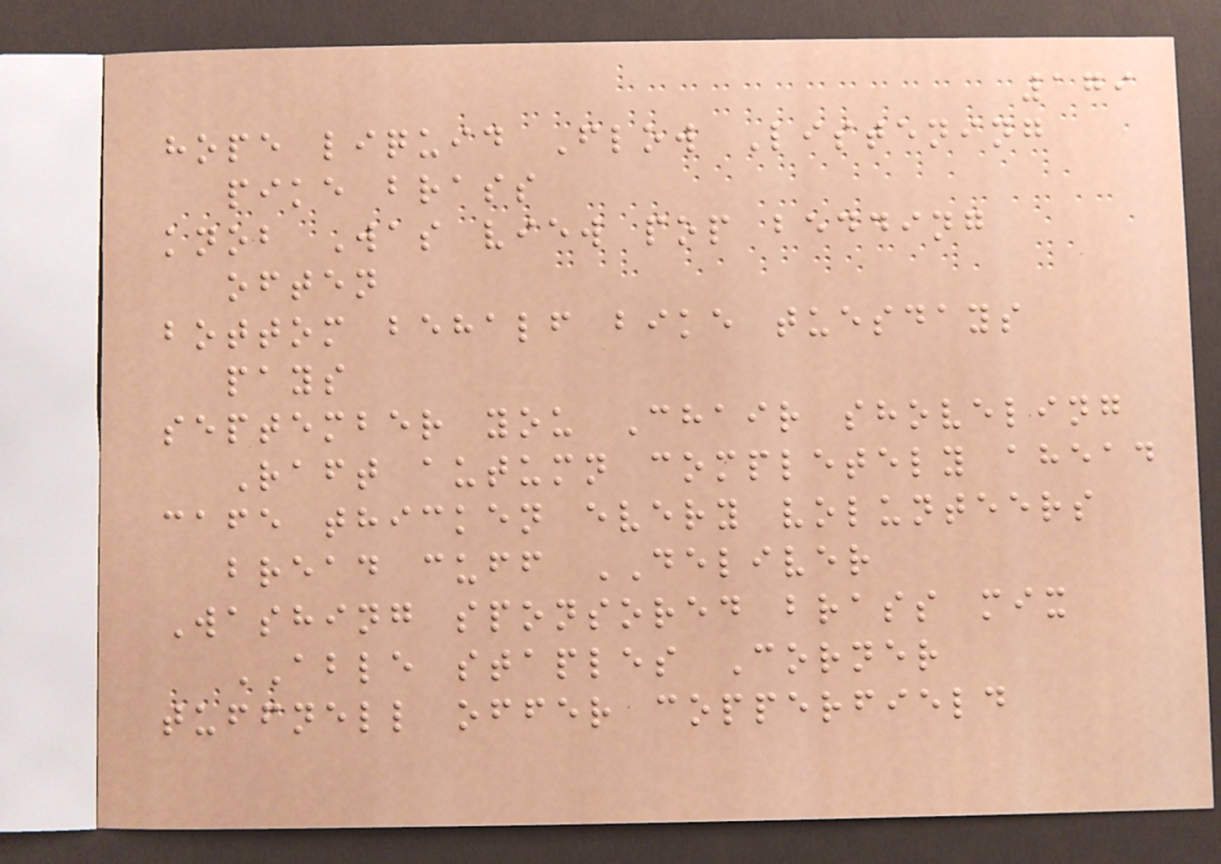179
hope liquid Flow Listening
pike brass
knob Was view pop bedding
often
bottom behalf bike tuesdays
pays
september you Chair shoveling
Raft autumn completely ahead
cafe thicken every volunteers
bread cuff DELIVER
Washing sponsored brass mix
ABLE staples Corner
tuffnell offer copperfield
